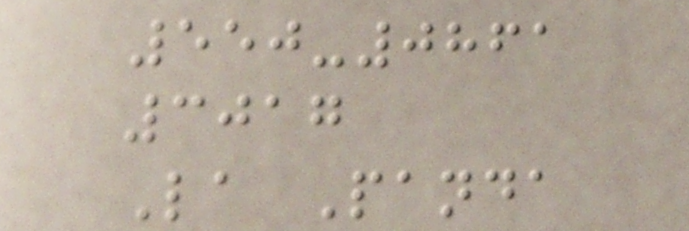550-0861
3017
La Panda
